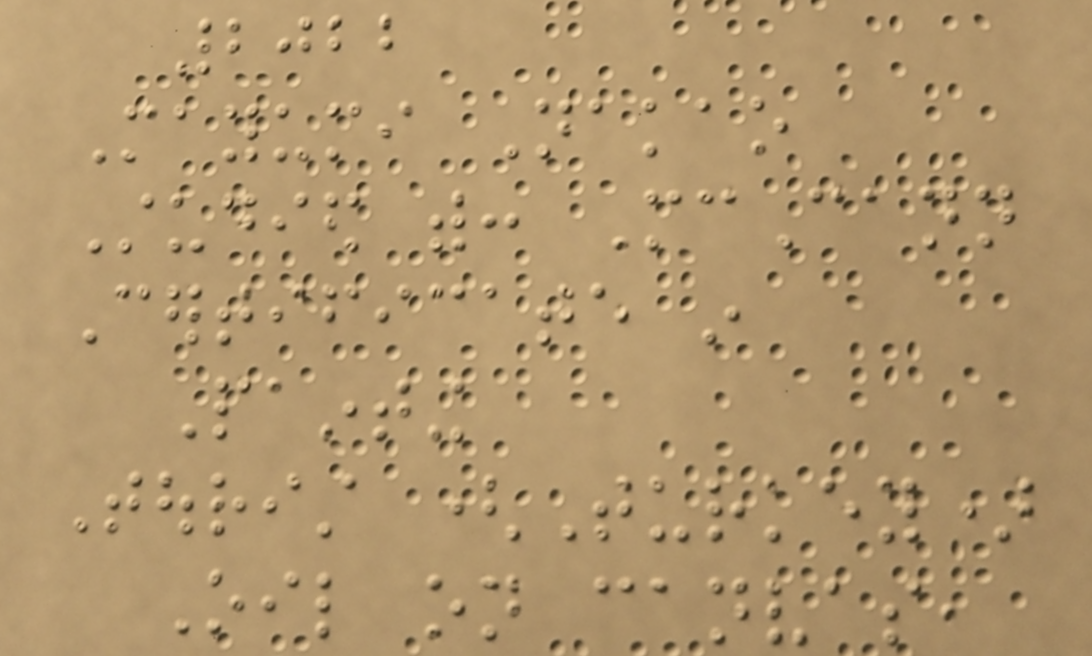2022
Mayumi Nakao
Studied with: McCann
Certificate in
Painting
Tourist (Turkey)
Oil on canvas,
